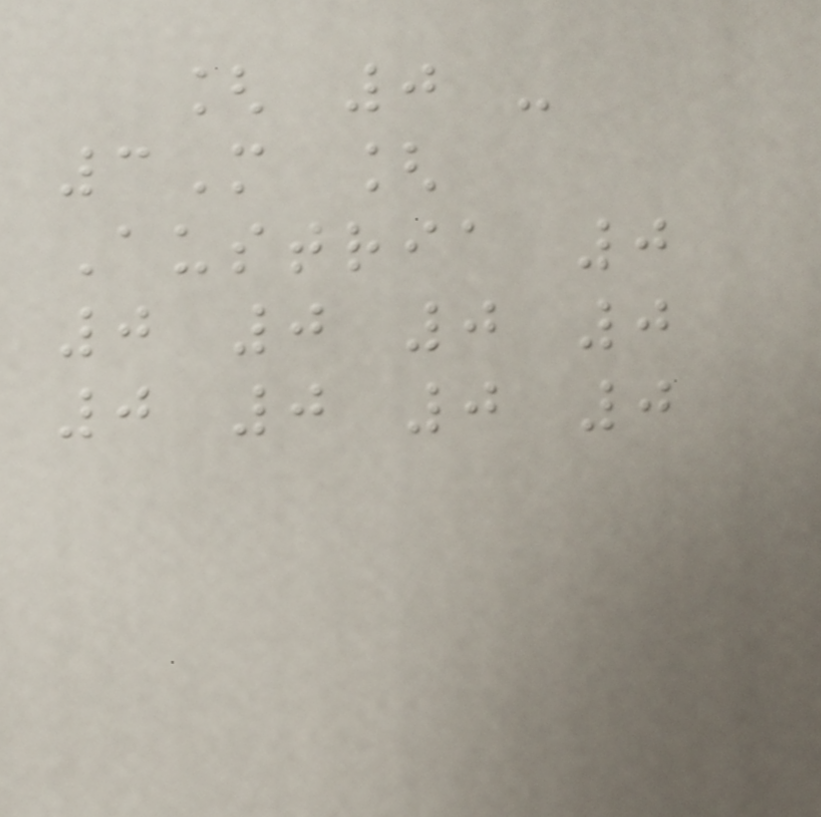[ 0 -
3M [
Austria 0
0 0 0 0
0 0 0 0
